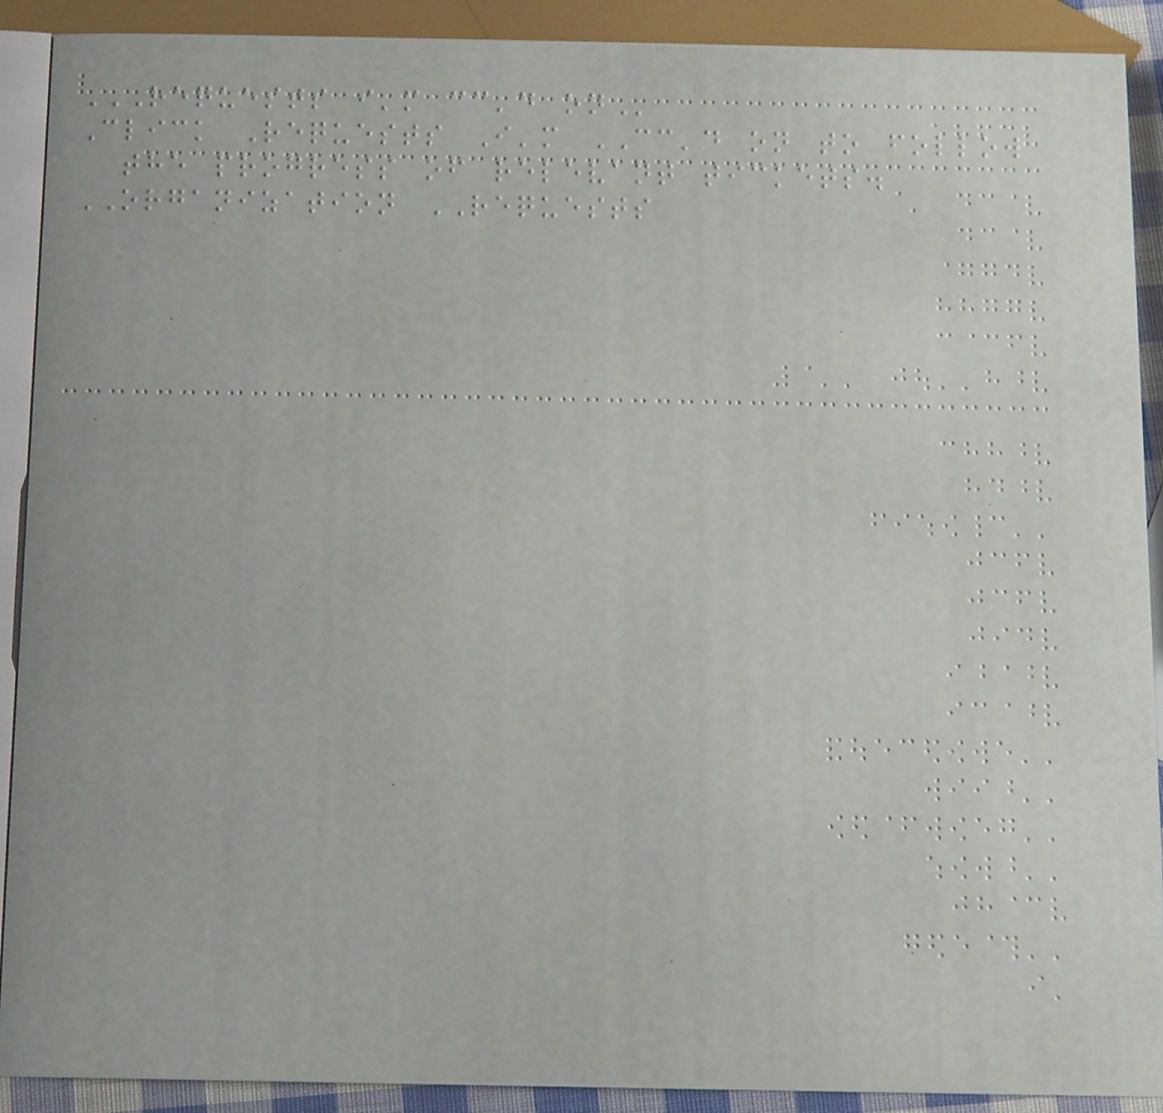REQUESTS I'M CC'D ON
Click Requests I'm CC'd on to follow
the progress of relevant tickets.
ORGANIZATION REQUESTS
